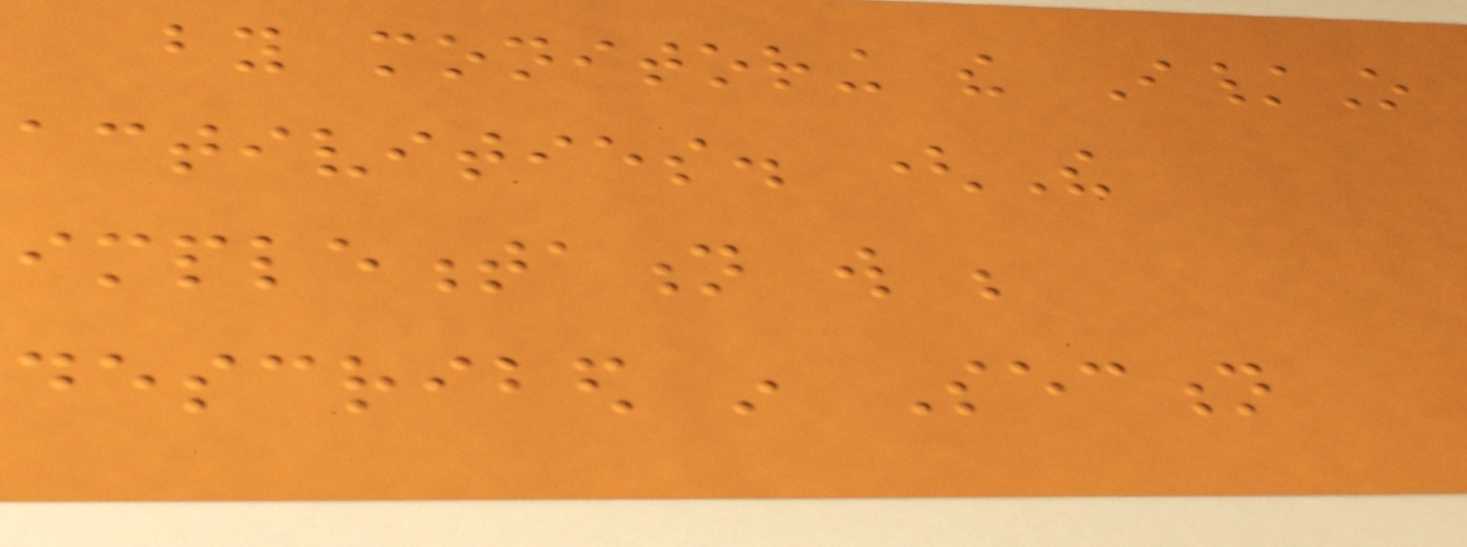by monitoring the I/O
activities. (The
implementation will be
described in Section
